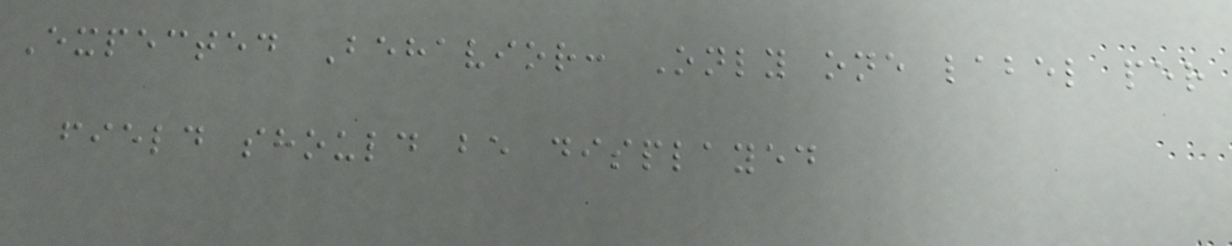Expected Behavior: Only one label per
field should be displayed
